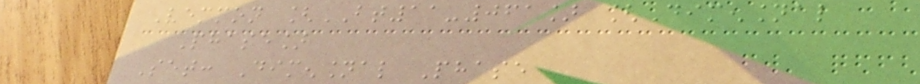Vemmon [BT11-061] [Dimensional
Phase]
Set: Dimensional Phase
